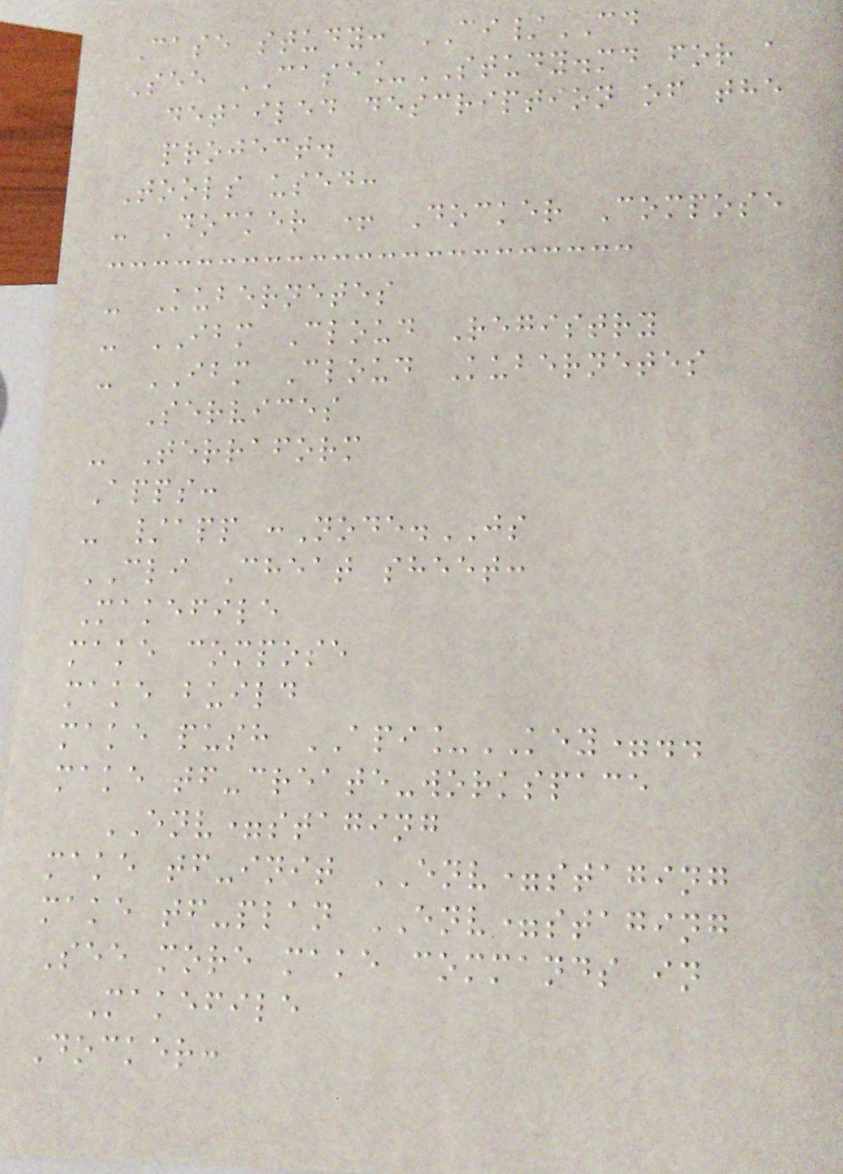Case study: CI/CD
See CASE_STUDY.md for a
detailed description of the
project.
Tools used:
- Docker + Docker Compose
- Kubernetes
- IBM Cloud Registry
- IBM Cloud Kubernetes
Services
- Terraform
Apps:
- /app :Node.JS
CLI Cheat sheet:
Makefile
make compose
make build
make push API_KEY=..
make tf-create-workspace
ENV=staging
make tf-init ENV=staging
make tf-plan ENV=staging
See more make commands in
Makefile
Docker:
